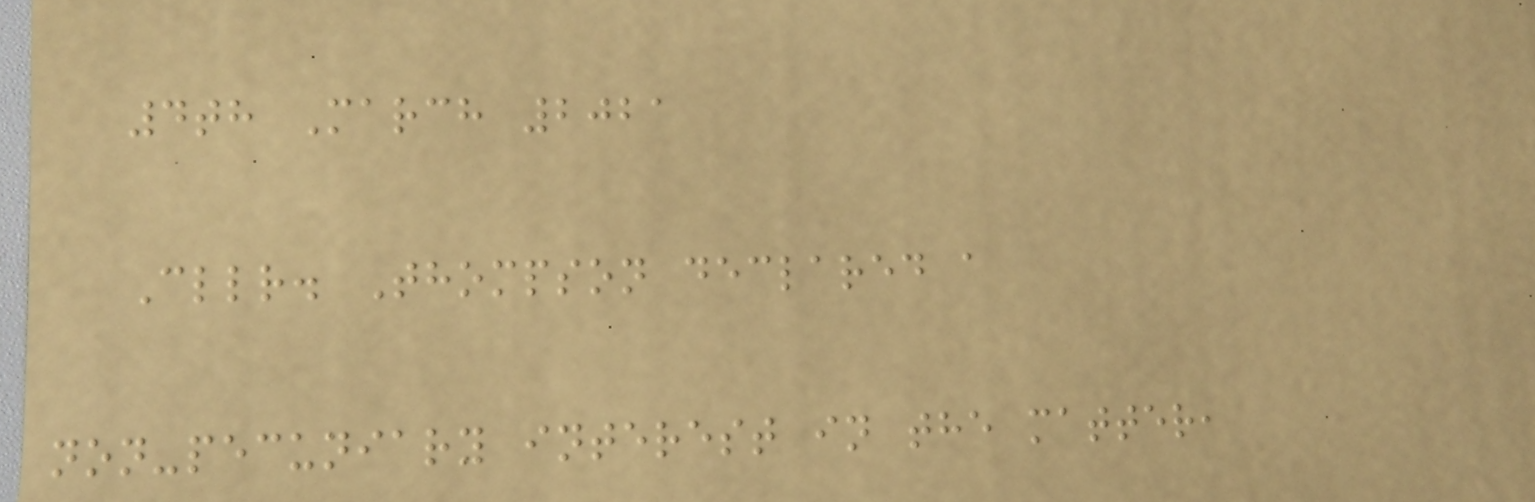4th March 2021
Cllr. Thompson declared a
non-pecuniary interest in the matter,
